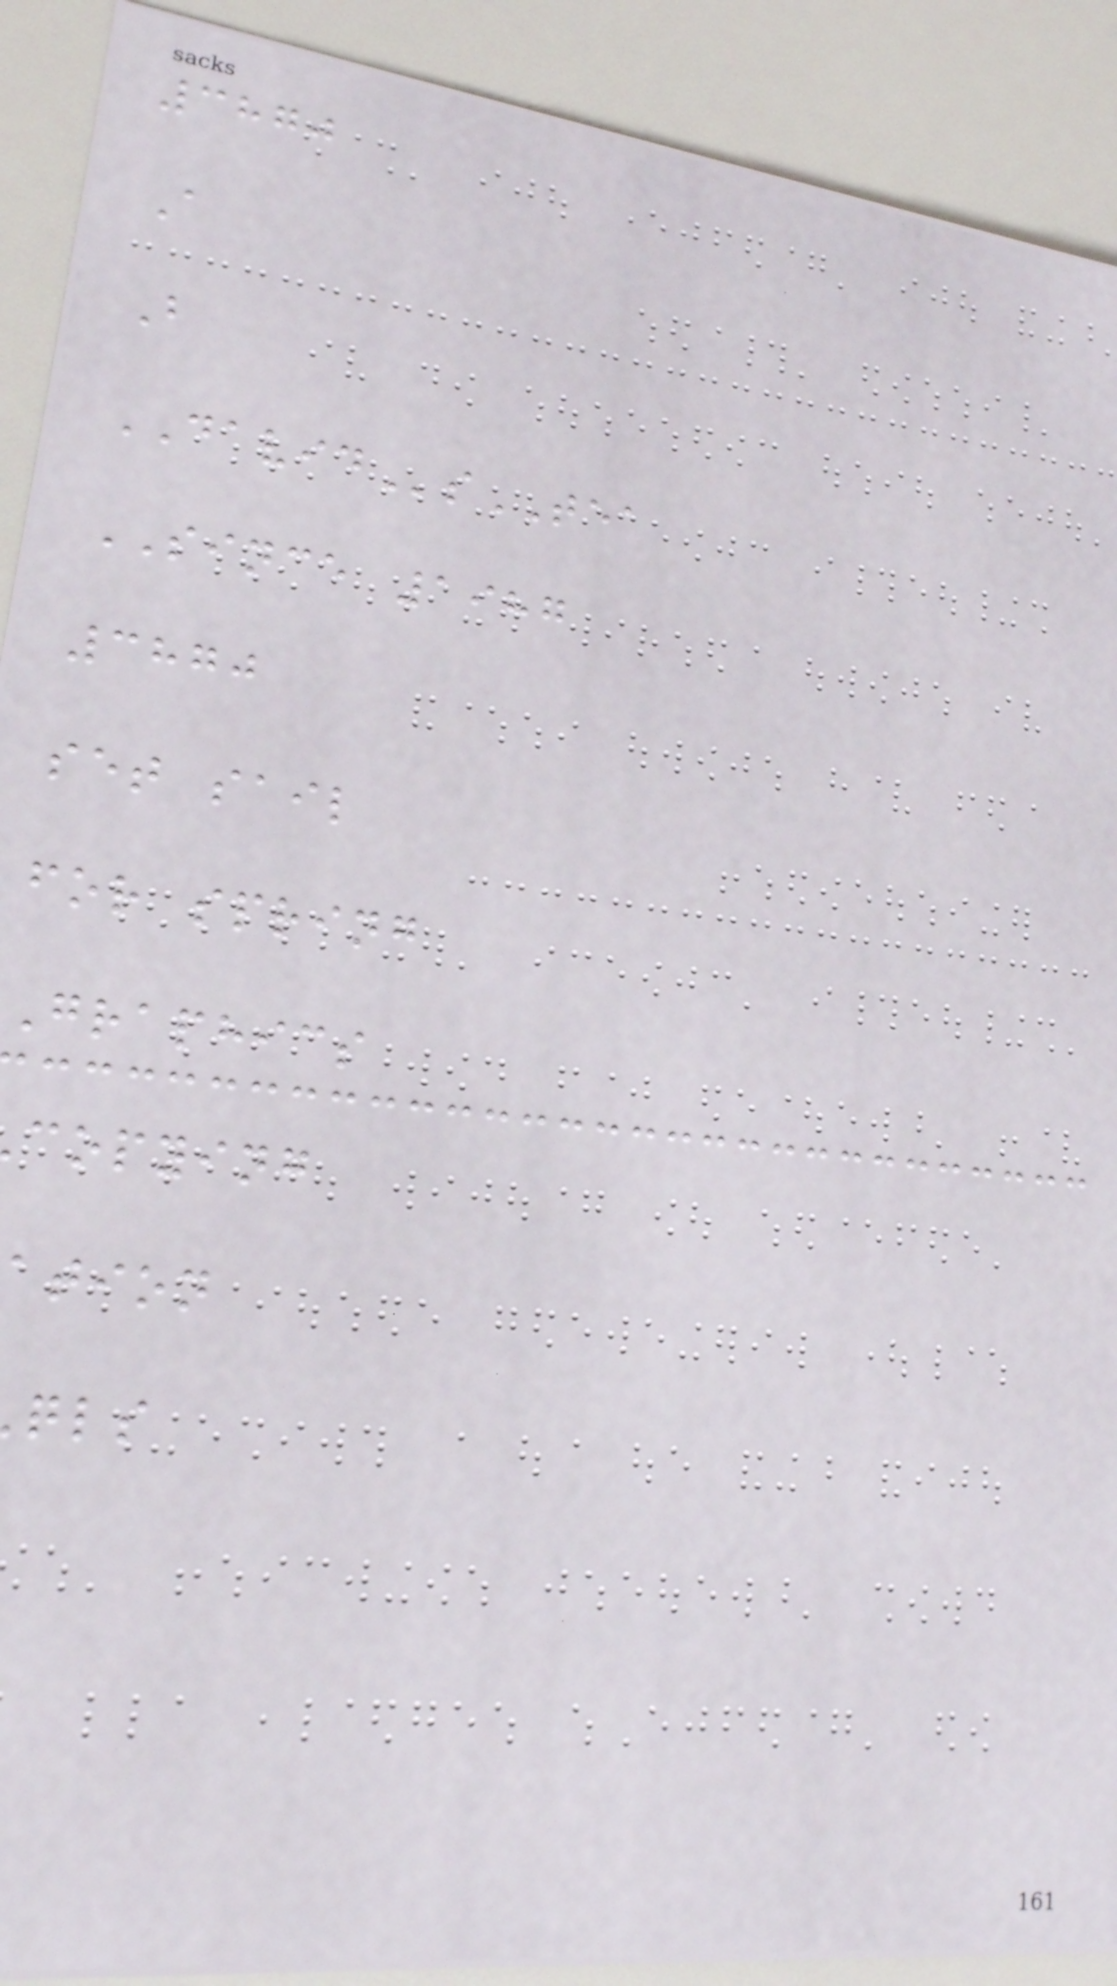3870
A
B
DAVIDsTEA
SINCE 1987
3870
set sail
for spring
Graphics
copying
ation
